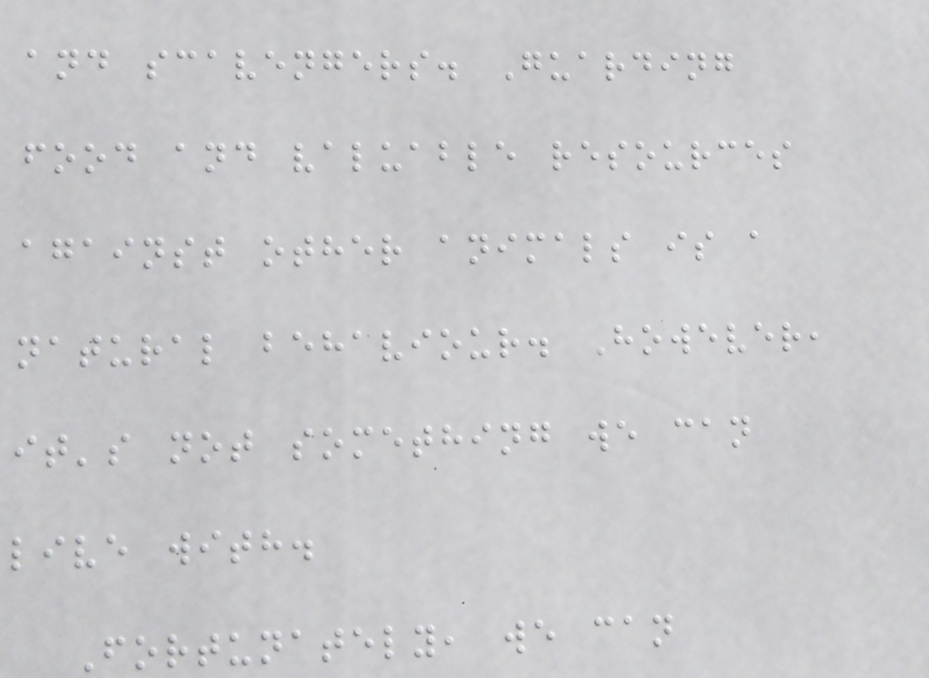and scavengers. Guarding
food and valuable resources
against other animals is a
natural behaviour. However,
it's not something we can
live with.
Fortunately, we can
